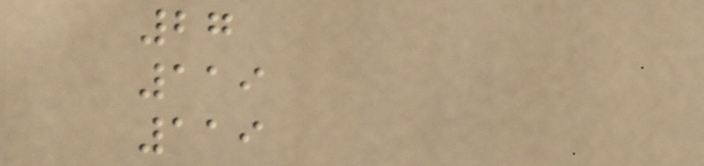27
119
119
